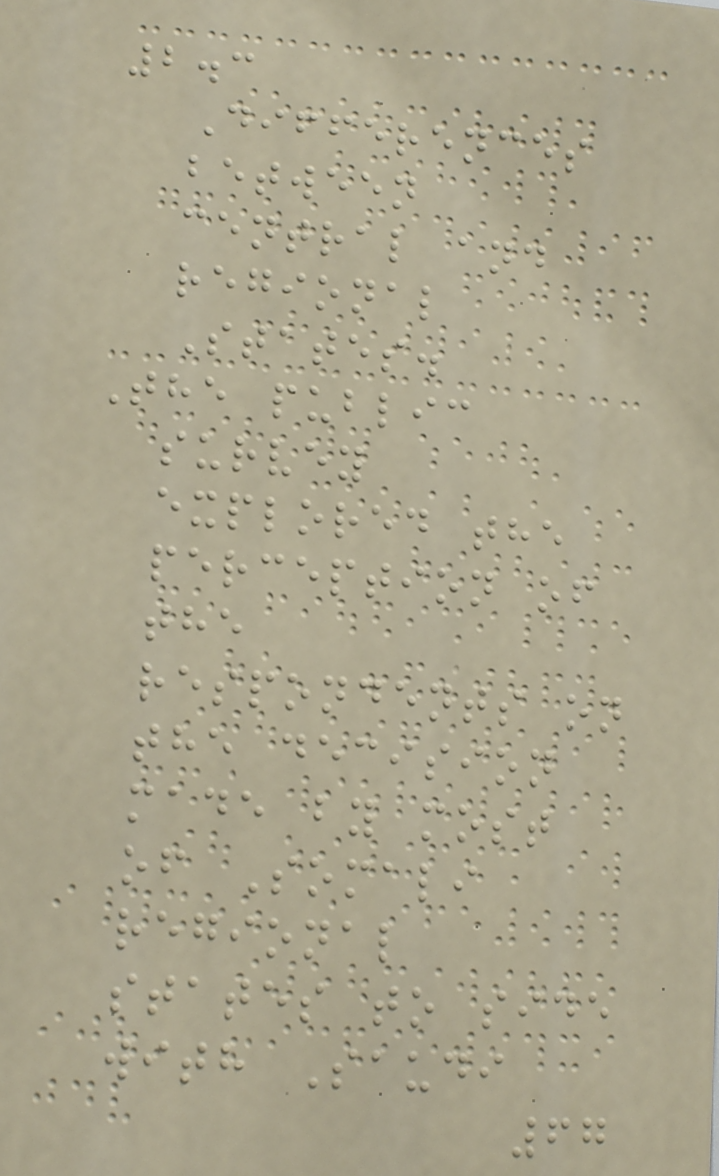2.3
Differences
between
central and
regional
States.
The public
survey
explored the
perception of
the
respondents on
the decision
made by most
of Somali
regional
states to side
with Saudi
67
